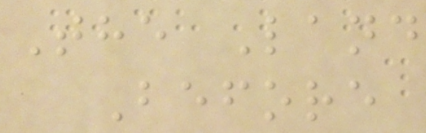The Land
Before
